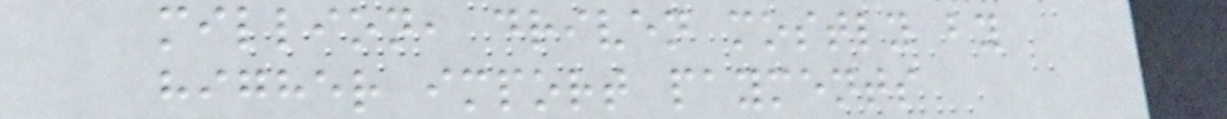million, driven mostly by
higher import payments
